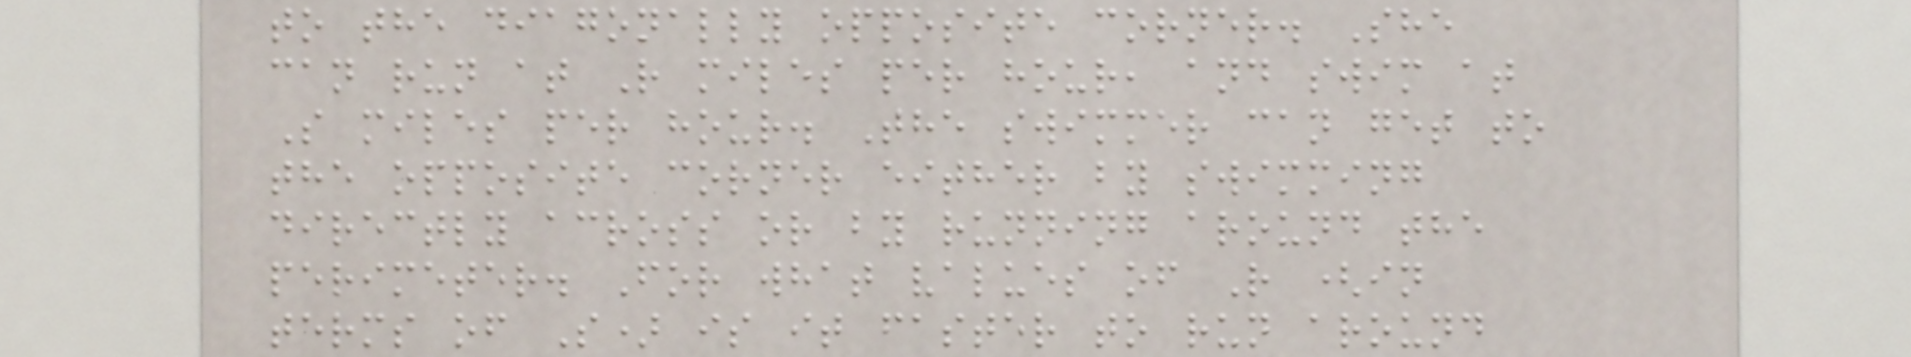to the diagonally opposite corner. She
can run at R miles per hour, and swim at
S miles per hour. The swimmer can get to
the opposite corner either by swimming
directly across or by running around the
perimeter. For what values of R (in
terms of S) is it faster to run around
